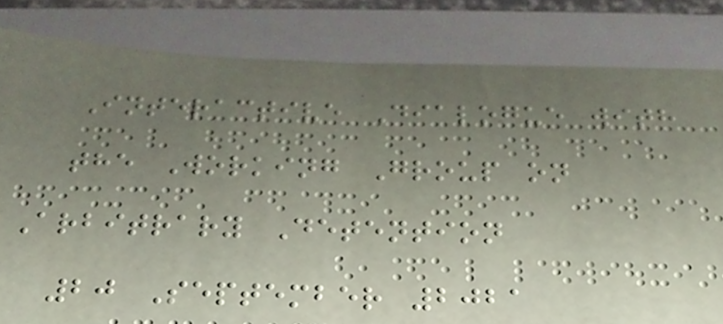Interactive Dialogue with
the Working Group on
Arbitrary Detention
20 September 2021
